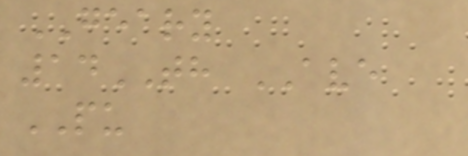GEARY
14TH AVE
PU
